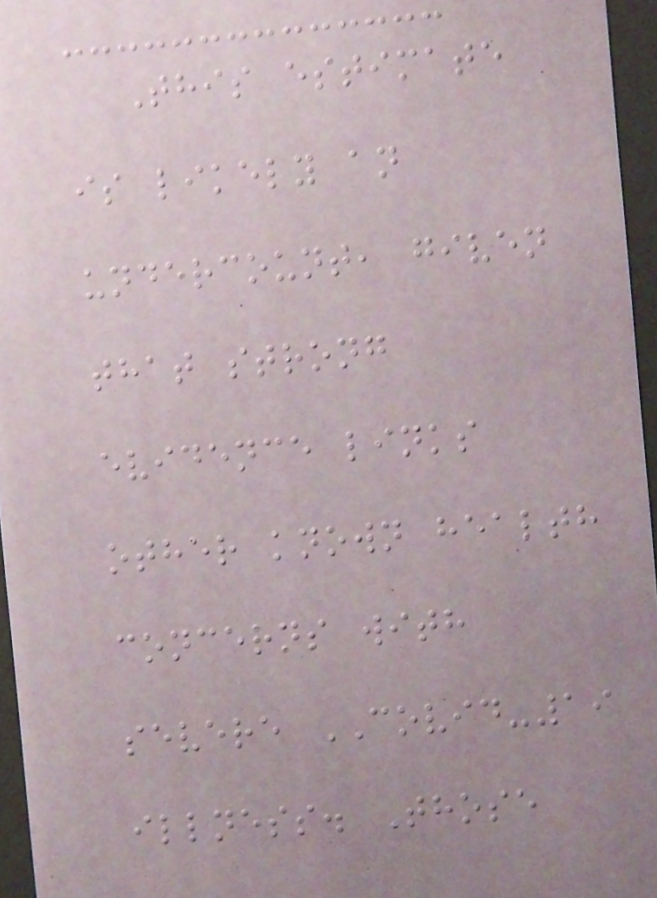This estimate
is likely an
undercount, given
that strong
evidence links
other known health
concerns with
severe COVID-19
illness. Those
